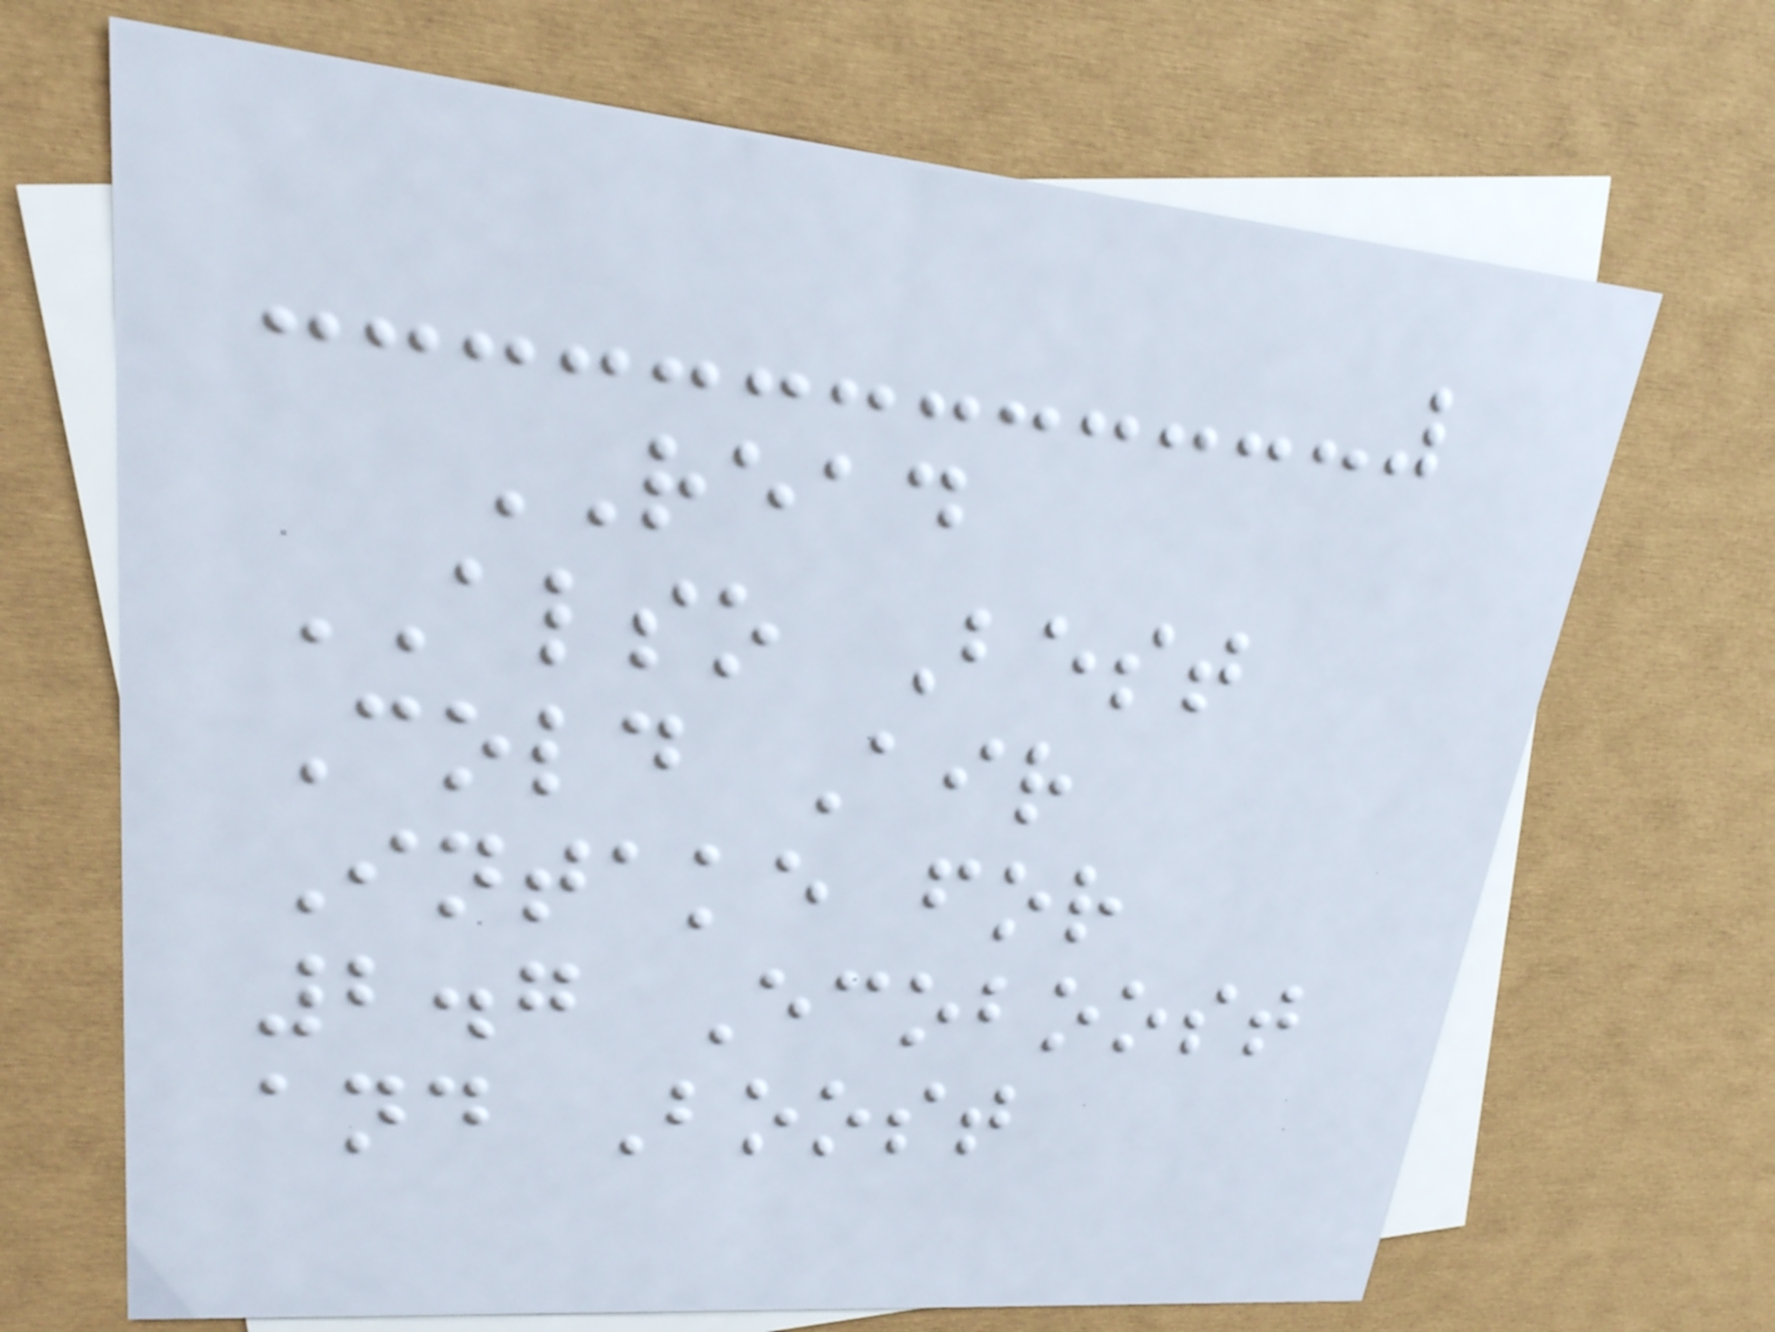READ
ALSO Best
Cold Air
Intake for
2.7 Ecoboost
and Boost
